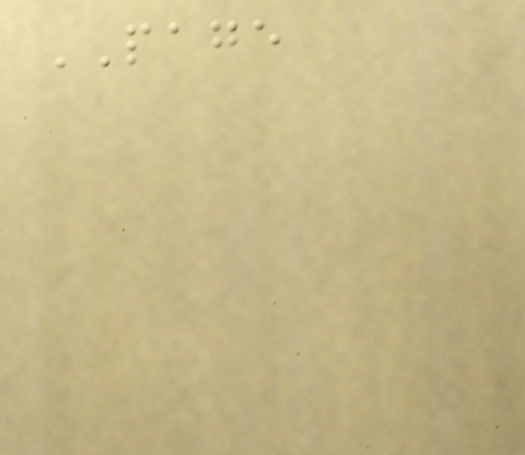PAGE
